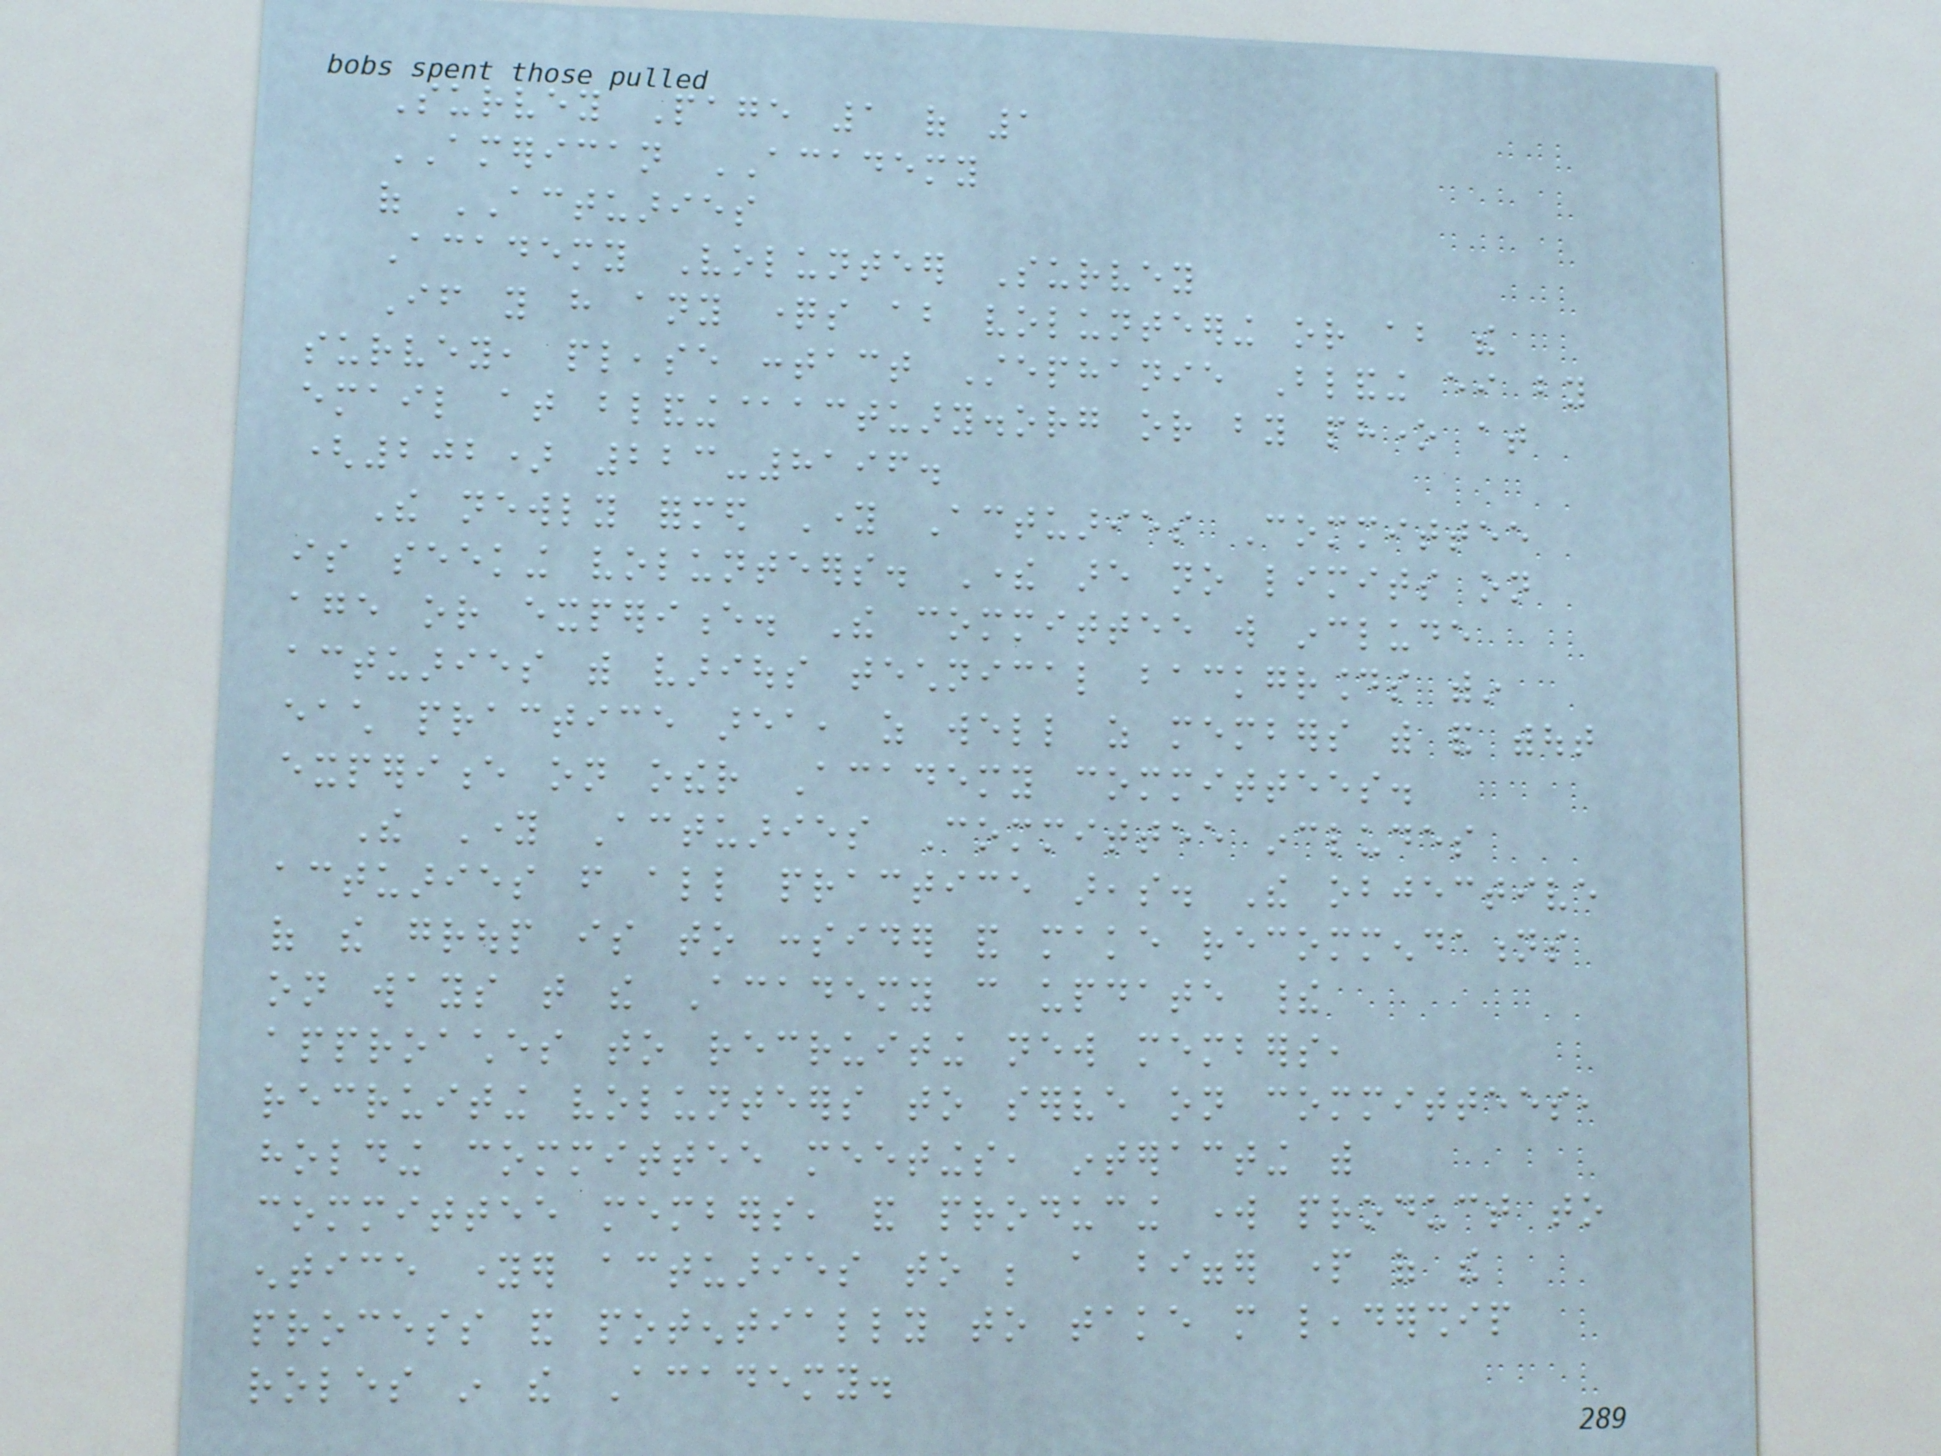Survey Page 1 of 1
AMERICAN ACADEMY
of ACTUARIES
Academy Volunteer Survey
If you have any questions about volunteering or about the
survey, please contact Stephanie Blanding either by
email at blanding@actuary.org or by phone at
(202) 223-8196.
The newly formed Young Actuaries Committee
is seeking volunteers. There are no limits on
age or experience. The committee will include
actuaries with various technical backgrounds within
each practice area, as well as members with and without
experience on other Academy committees.
The Young Actuaries Committee includes
actuaries from all practice areas. The objective
of the group is to consider and make recommendations
on ways that the Academy can update their
approaches to recruiting new members,
recruiting volunteers to serve on committees,
holding committee meetings, interacting with
committee members, and producing work product to
entice younger actuaries to be a bigger part of the
process and potentially to take more leadership
roles in the Academy.
